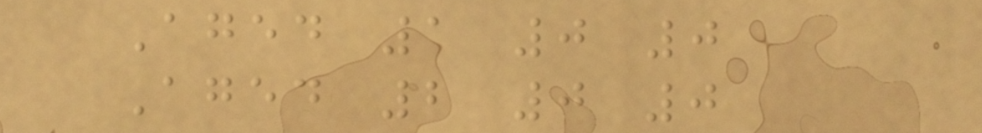Aged 1 0 0
Aged 2 0 0
